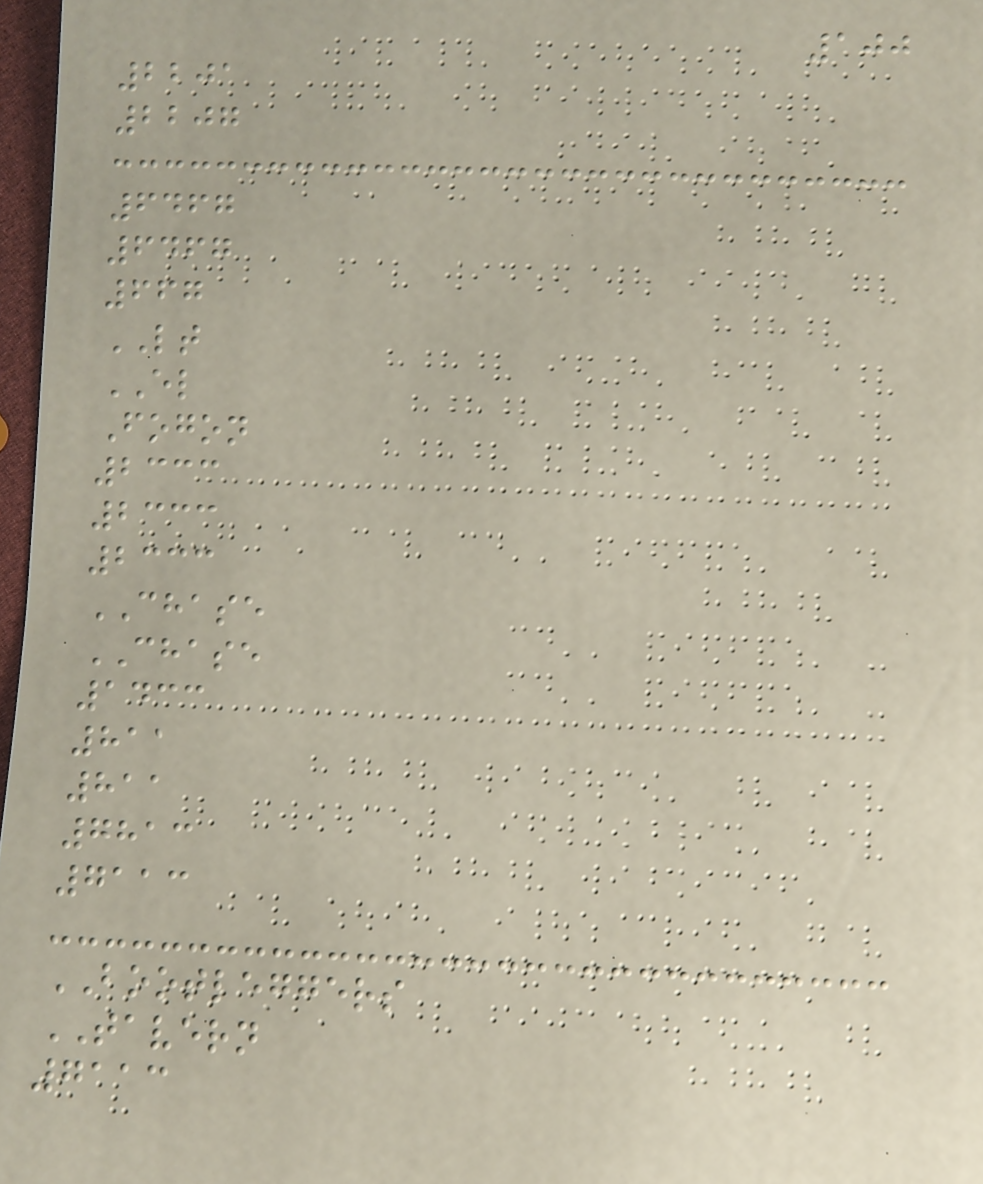100
2201
2207
6467
6467
667
LT
EL
Fogon
2333
2333
2333
CHASE
CHASE
1433
811
811
7813
7113
BOOTLEGGERS
TAVERN
7113
